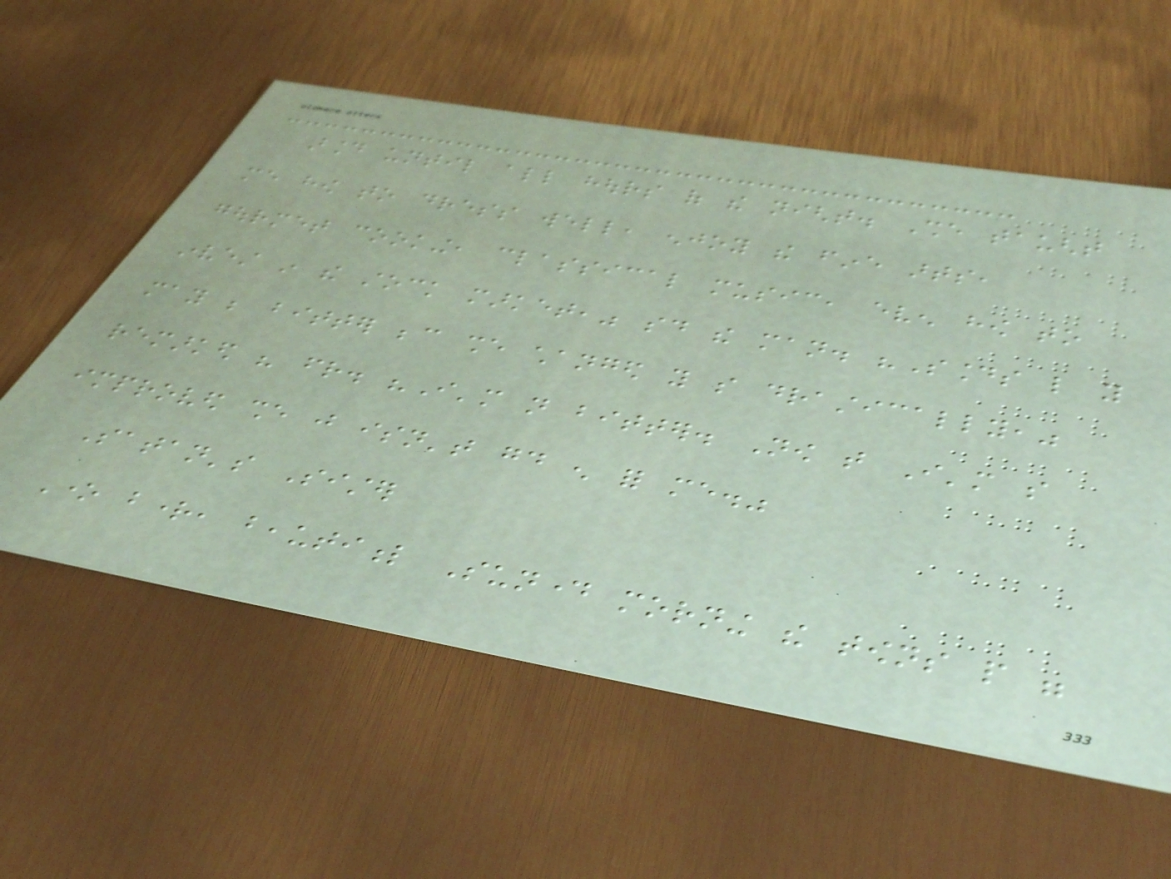around until all hours of the night. She taught
me how to dress well, enjoy the fine arts,
gourmet cooking, classical music, even how to
invest in the stock market," said the man. "Sounds like you
may be bitter because she changed you so drastically,"
remarked his friend. "I'm not bitter. Now that I'm so
improved she just isn't good enough for me."
Satan's Sister
One bright, beautiful Sunday morning the towns people were
